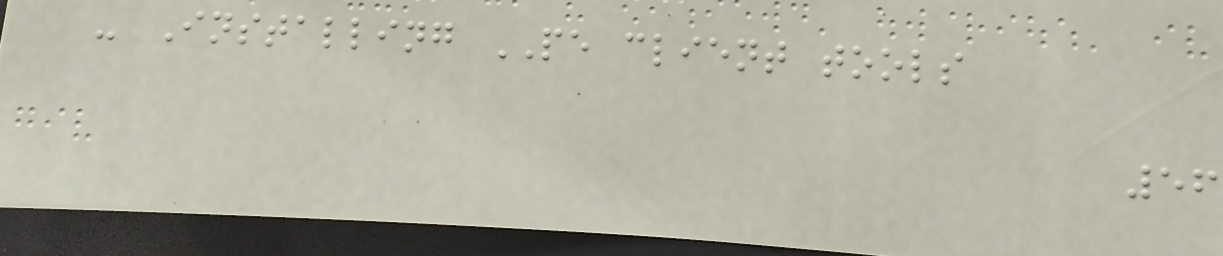- Installing PE client tools
56
